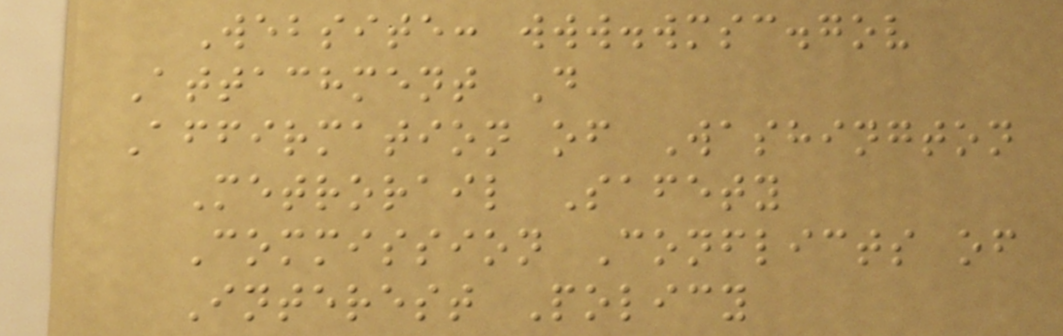Website: www.wmsc.gov
Attachment D
Affirmation of Washington
Metrorail Safety
Commission Conflicts of
Interest Policy
